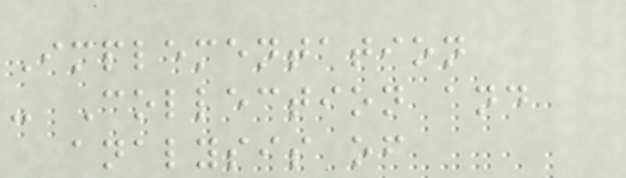Implementation
- Collection and
analysis of
